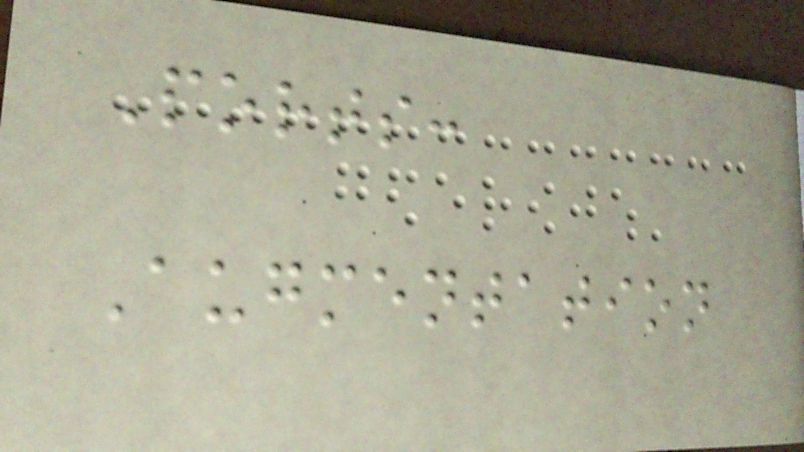Ports:
Augmentation
